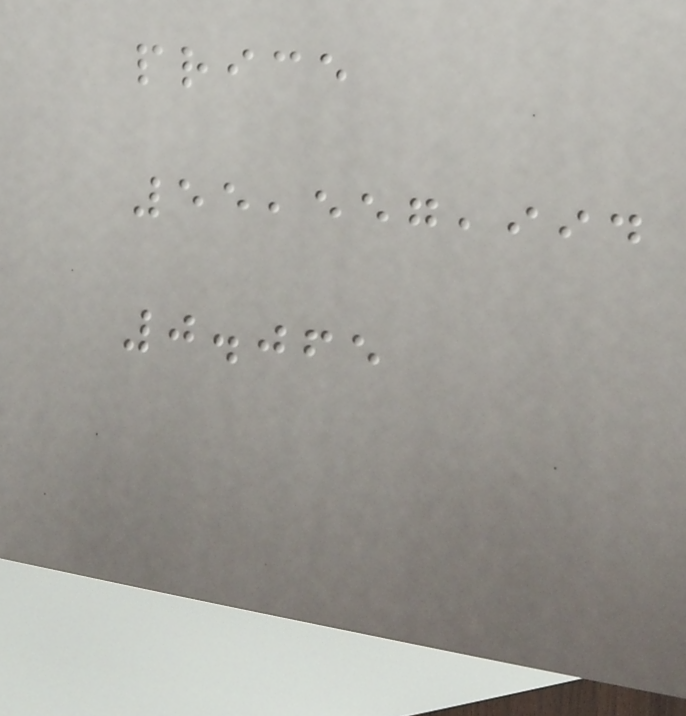price
55,557,994
0.065
